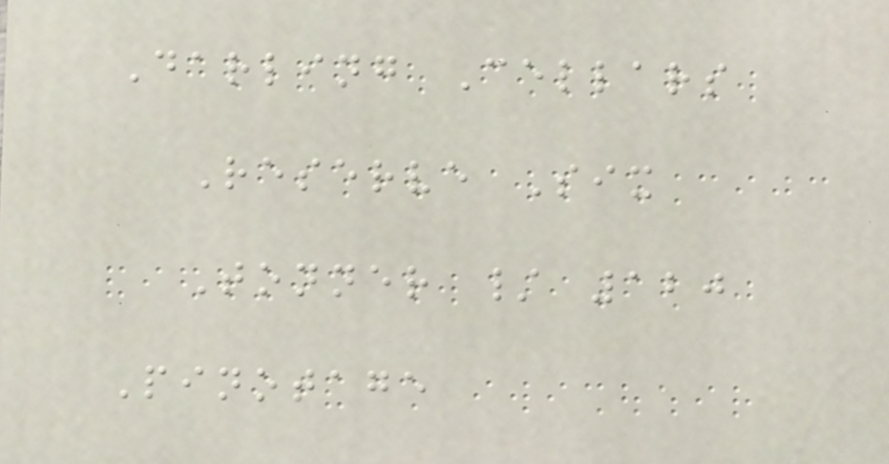Darling Cellars
Reserve Six
Tonner / 120
Pinotage
